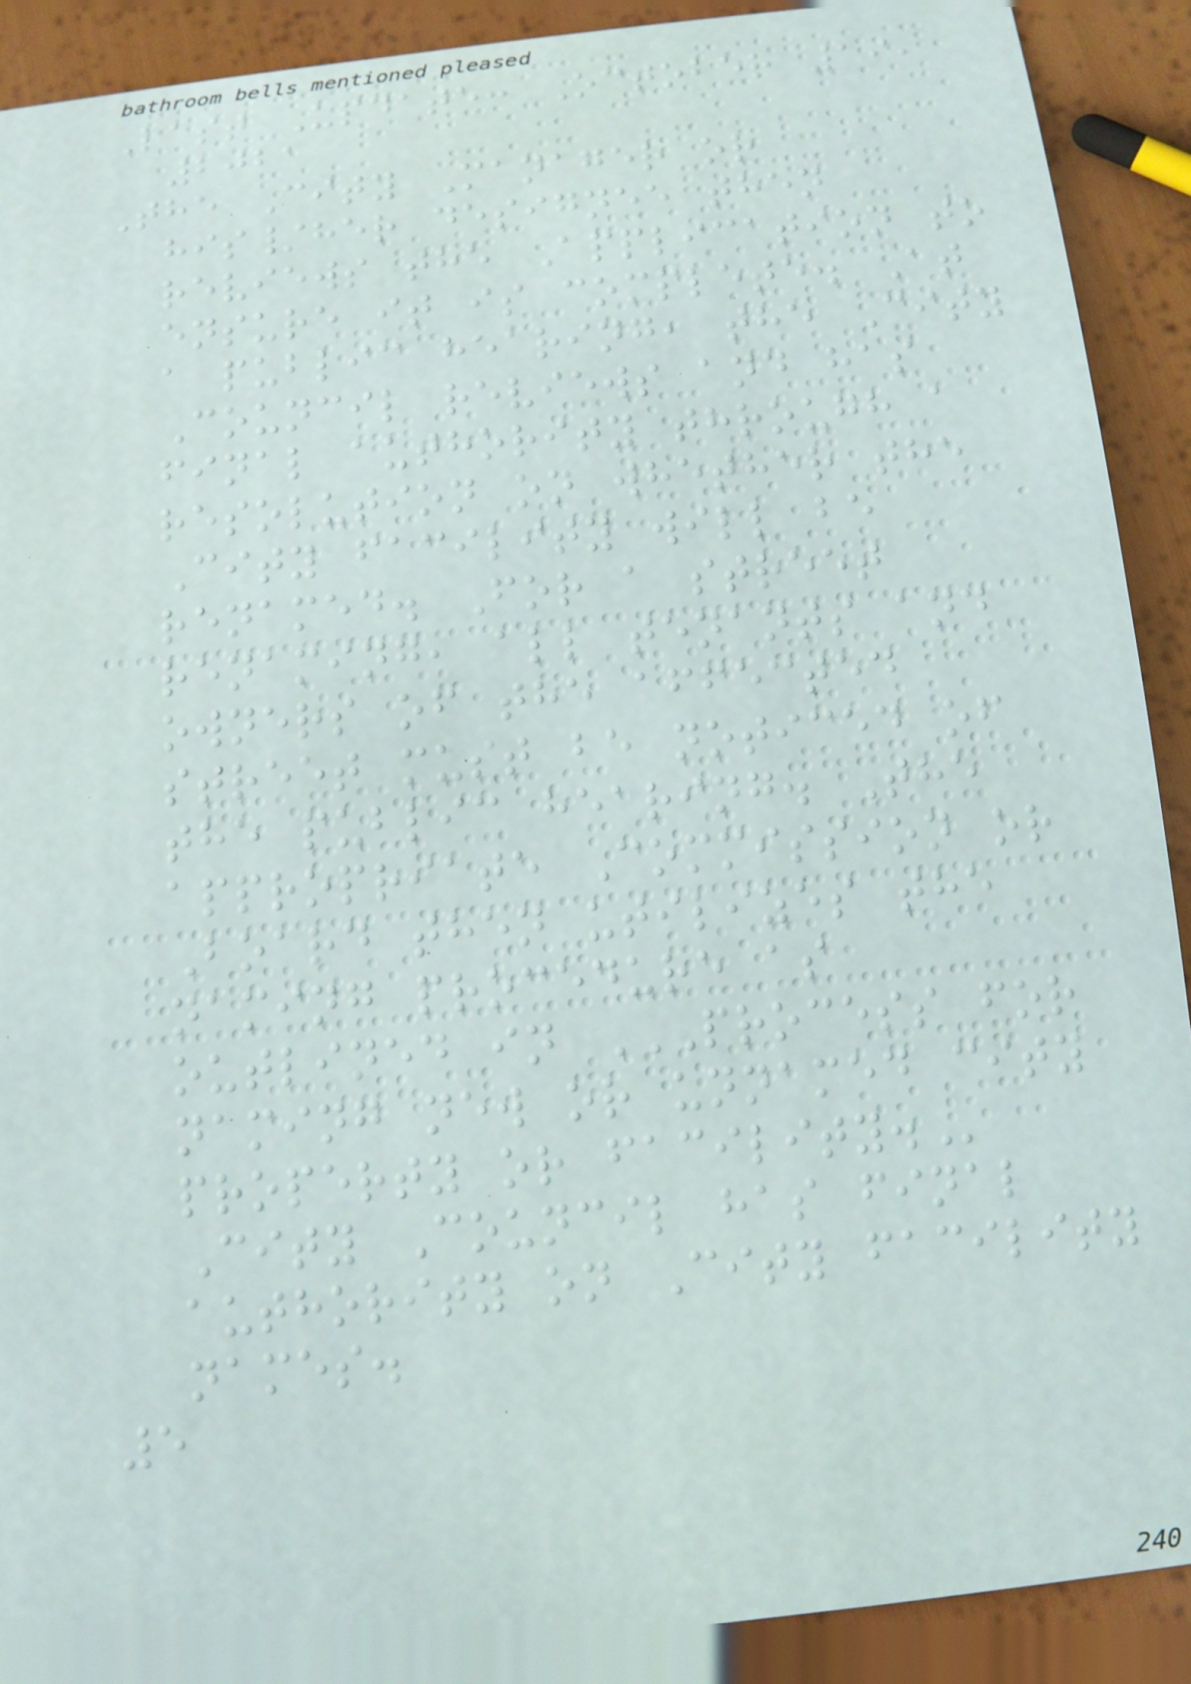Last Update: October 19,
2021
The City Manager or
his/her designee then
reviews the Application to
ensure it is complete. At
a public hearing, the City
Council reviews and has
final authority through a
resolution on whether the
City facility will be
renamed. For a street
renaming, all tenants and
owners of the affected
street must be noticed of
the public hearing. The
appropriate Commission or
Board then utilizes the
naming procedure as
outlined in PROCESS FOR
NAMING NEW OR UNNAMED CITY
PROPERTY OR FACILITY.
City Council has final
authority on City facility
names.
5
